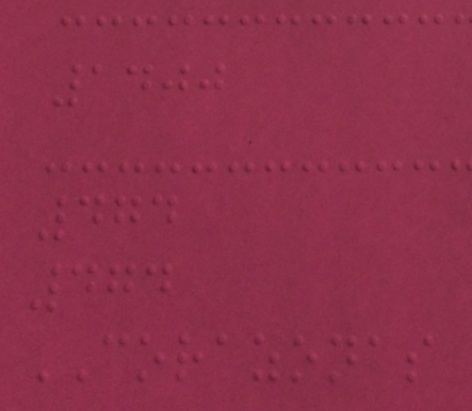1400
474
474
CORAZONAS
